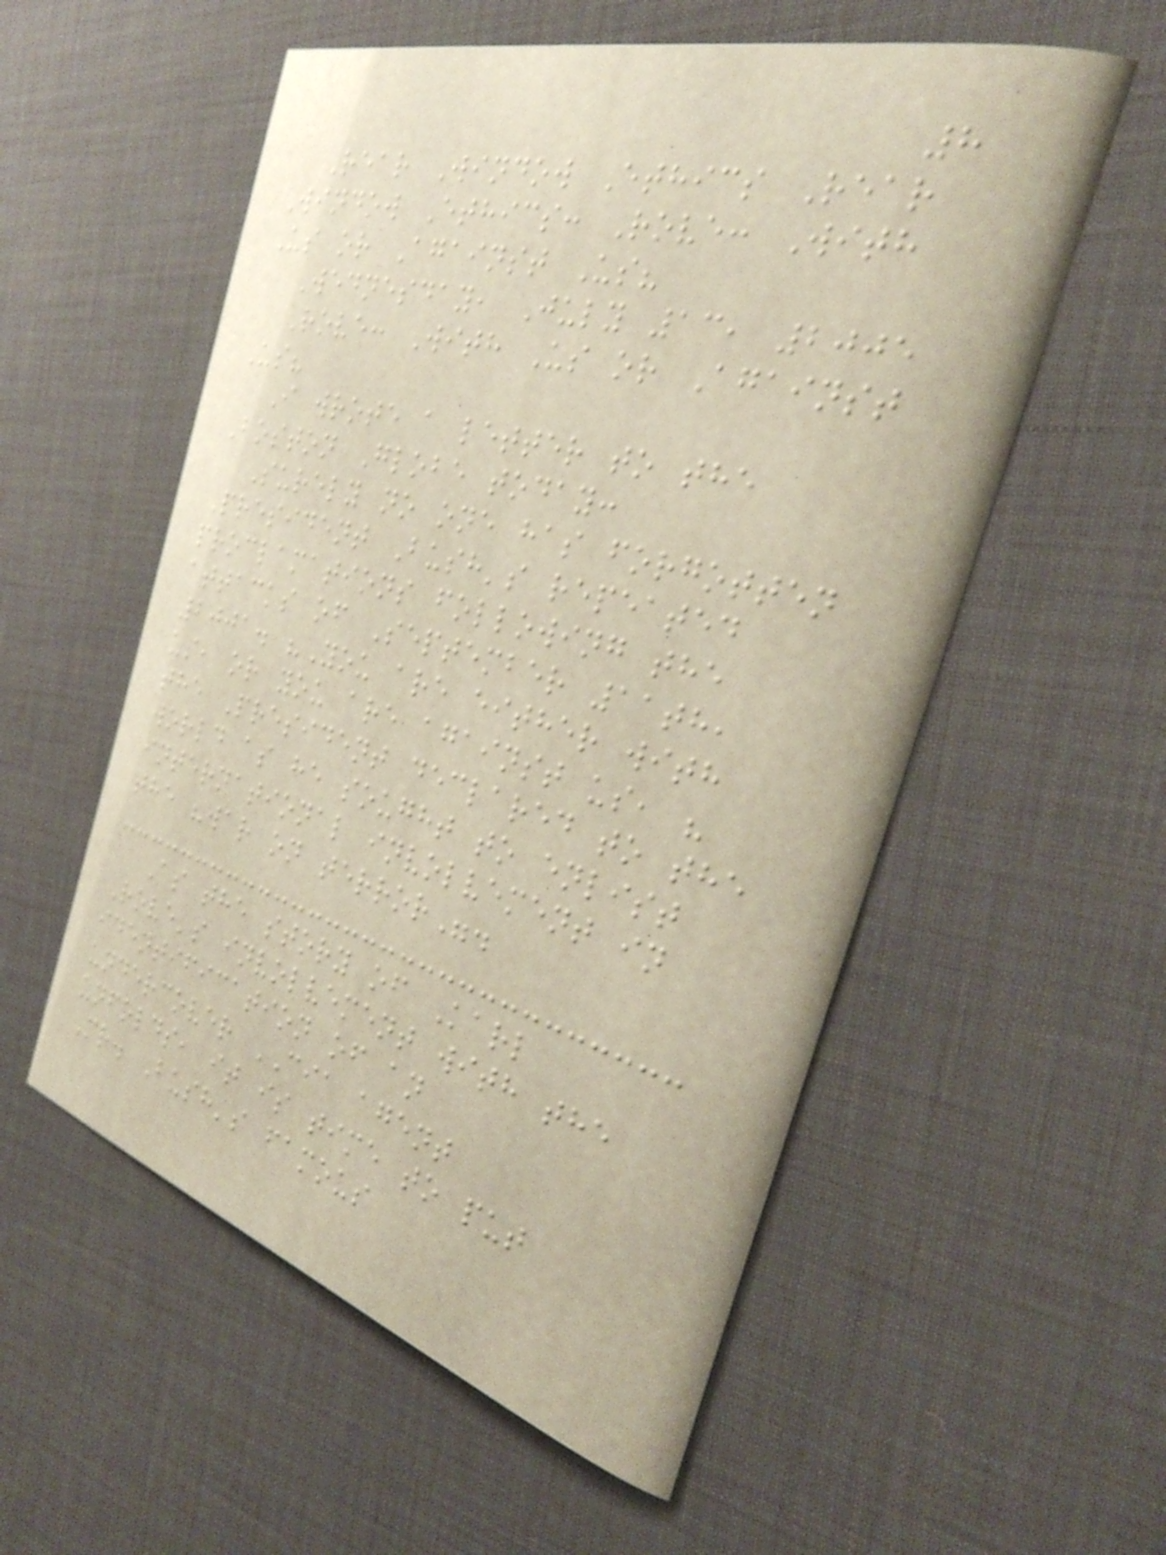8
Rear Window Ethics Rear
Window Ethics: Rove: With
Us or Against Us?
Wednesday, July 13, 2005
Rove: With Us or Against
Us?
I wrote a letter to the
Boston Globe today:
Surely no one has forgotten
President Bush's repeated
proclamations following the
attacks of September 11th,
2001. "You are either with
us, or you are against us, "
the President declared to the
world as he sought to enlist
international involvement in
the "war on terror".
As the story of Karl
Rove's involvement with the
identification of an
undercover CIA agent
unfolds, it is time to put
Mr. Bush's famous
